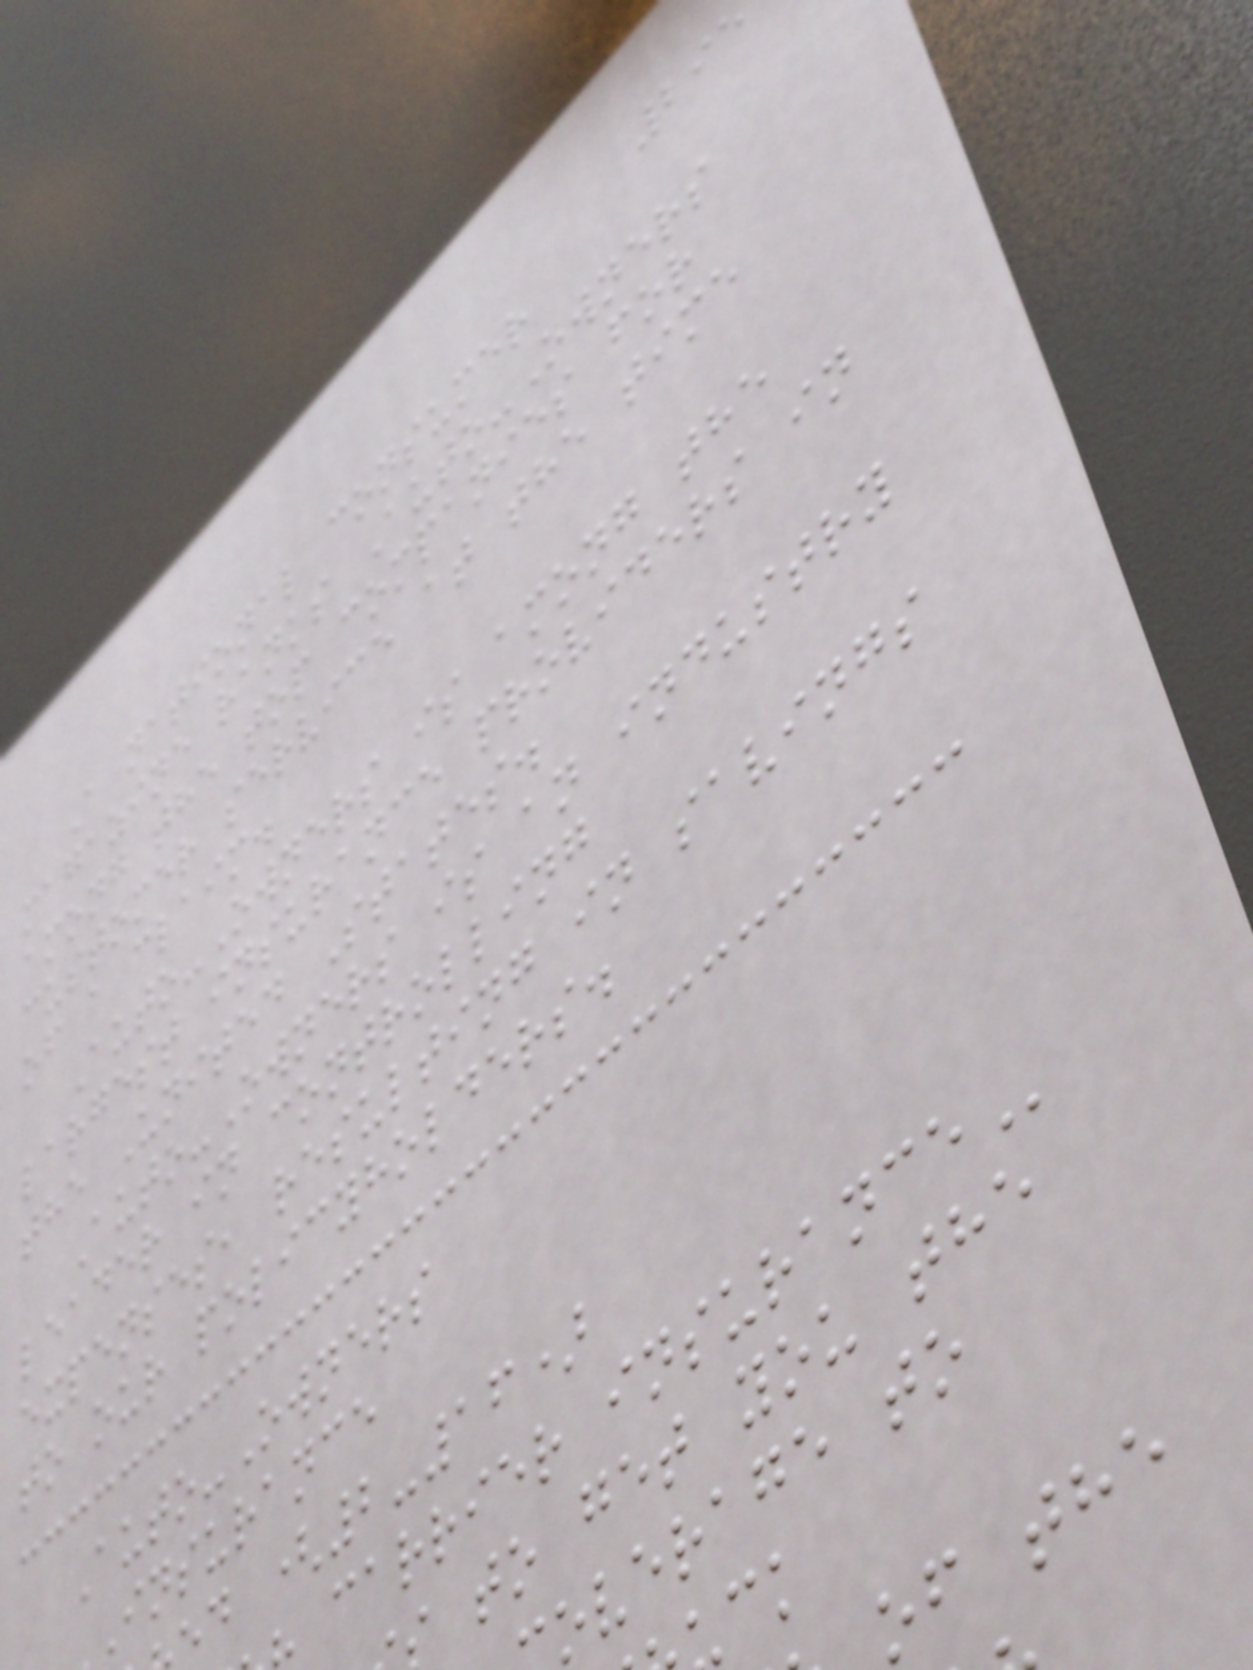295
A national consumer
magazine ranks Auto-Owners
among the top companies for
customer service at the time
of a claim.
Auto-Owners is among the
largest insurance providers in
the United States.
Auto-Owners is an industry
leader in controlling
expenses, resulting in savings
to our policyholders.
Auto-Owners
insurance
d (2-16)
carrier
to get you the
overage to
